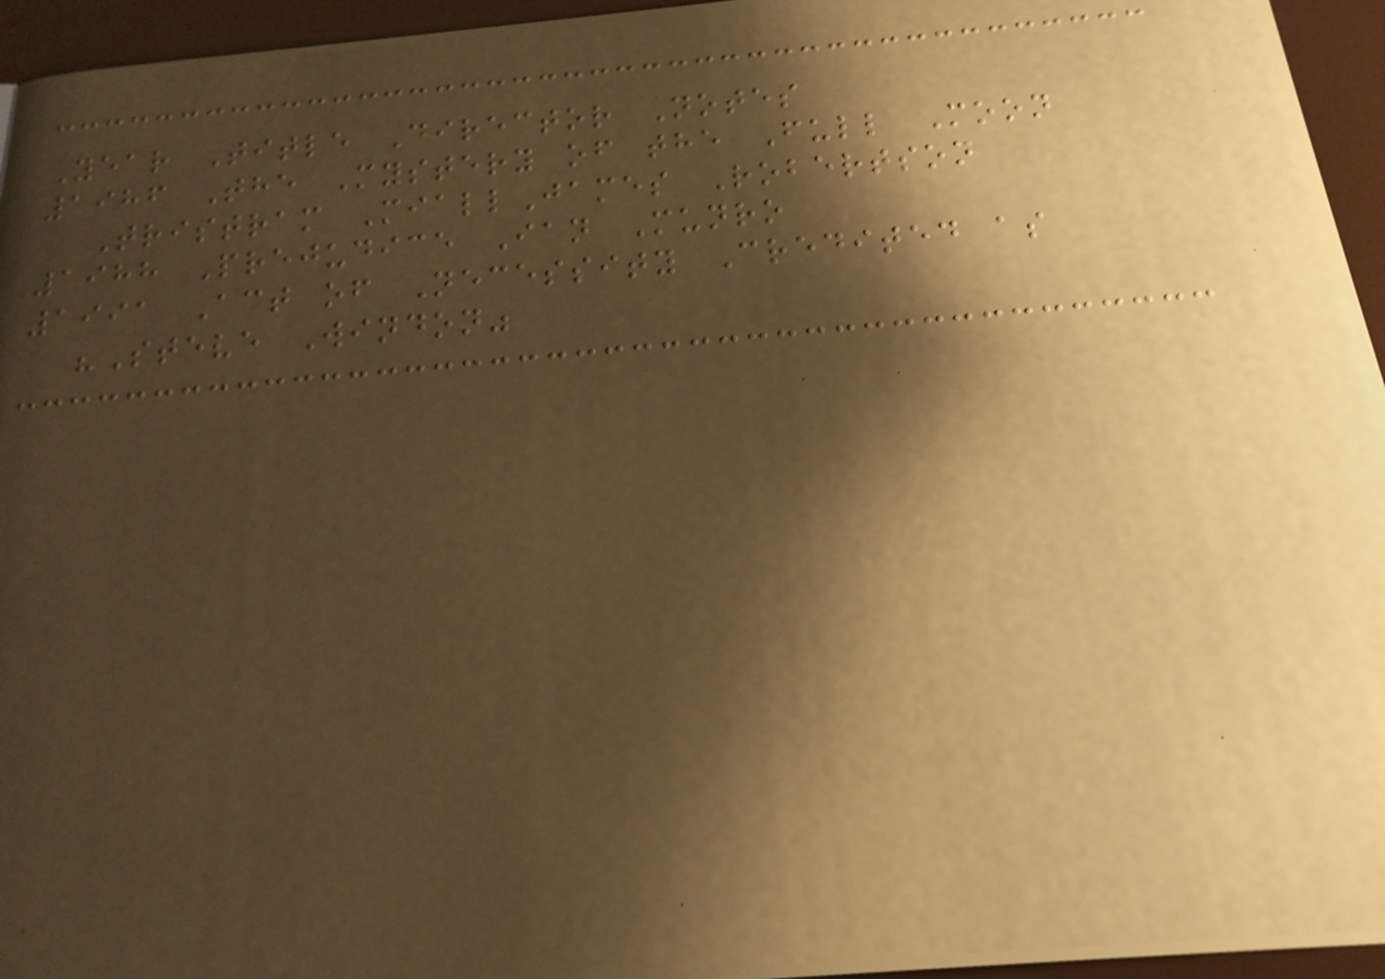Year Title Director Notes
1986 The Mystery of the Full Moon
Tristram MiallJames Robertson
1988 Prejudice Ian Munro
1991 Act of Necessity Credited as
"Steve Windon"
